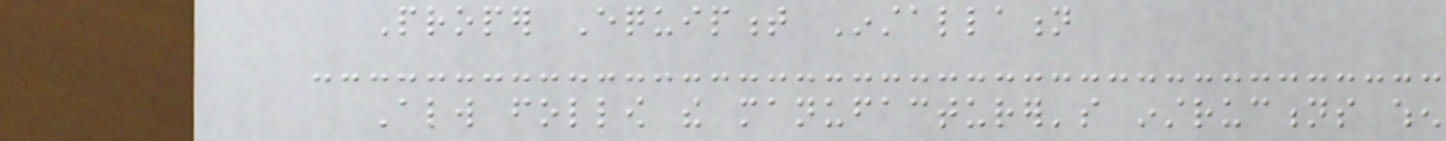Proper Equipment Installation
Always follow the manufacturer's instructions when
